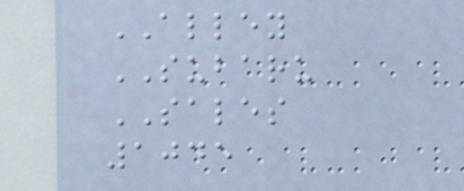ALLEY
SUBARU
SALES
1045
